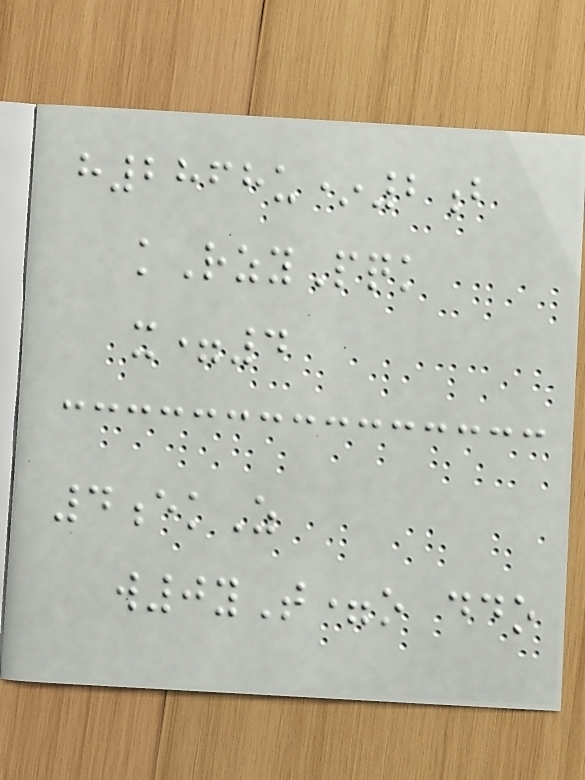h2868u*2b
kRzyPqk
x=4
4ekZ
w0yT=o ddo
